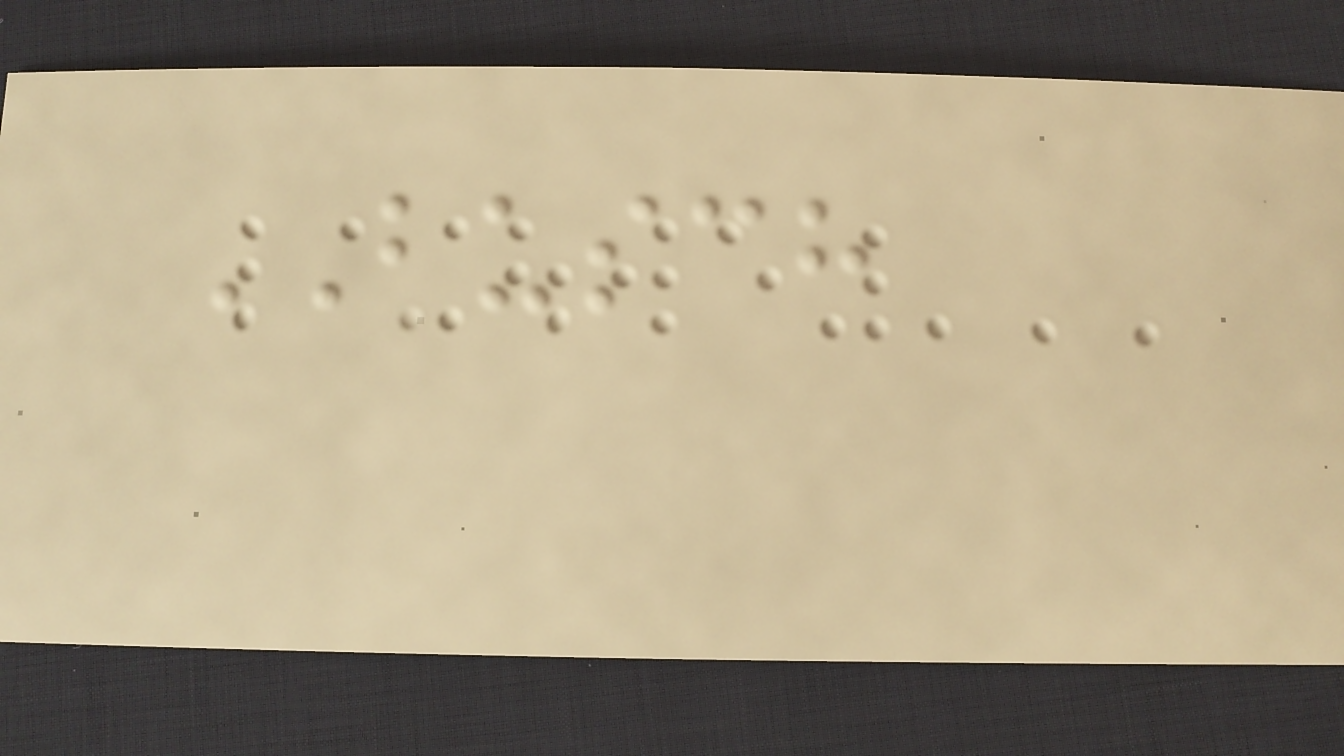BUSCH
